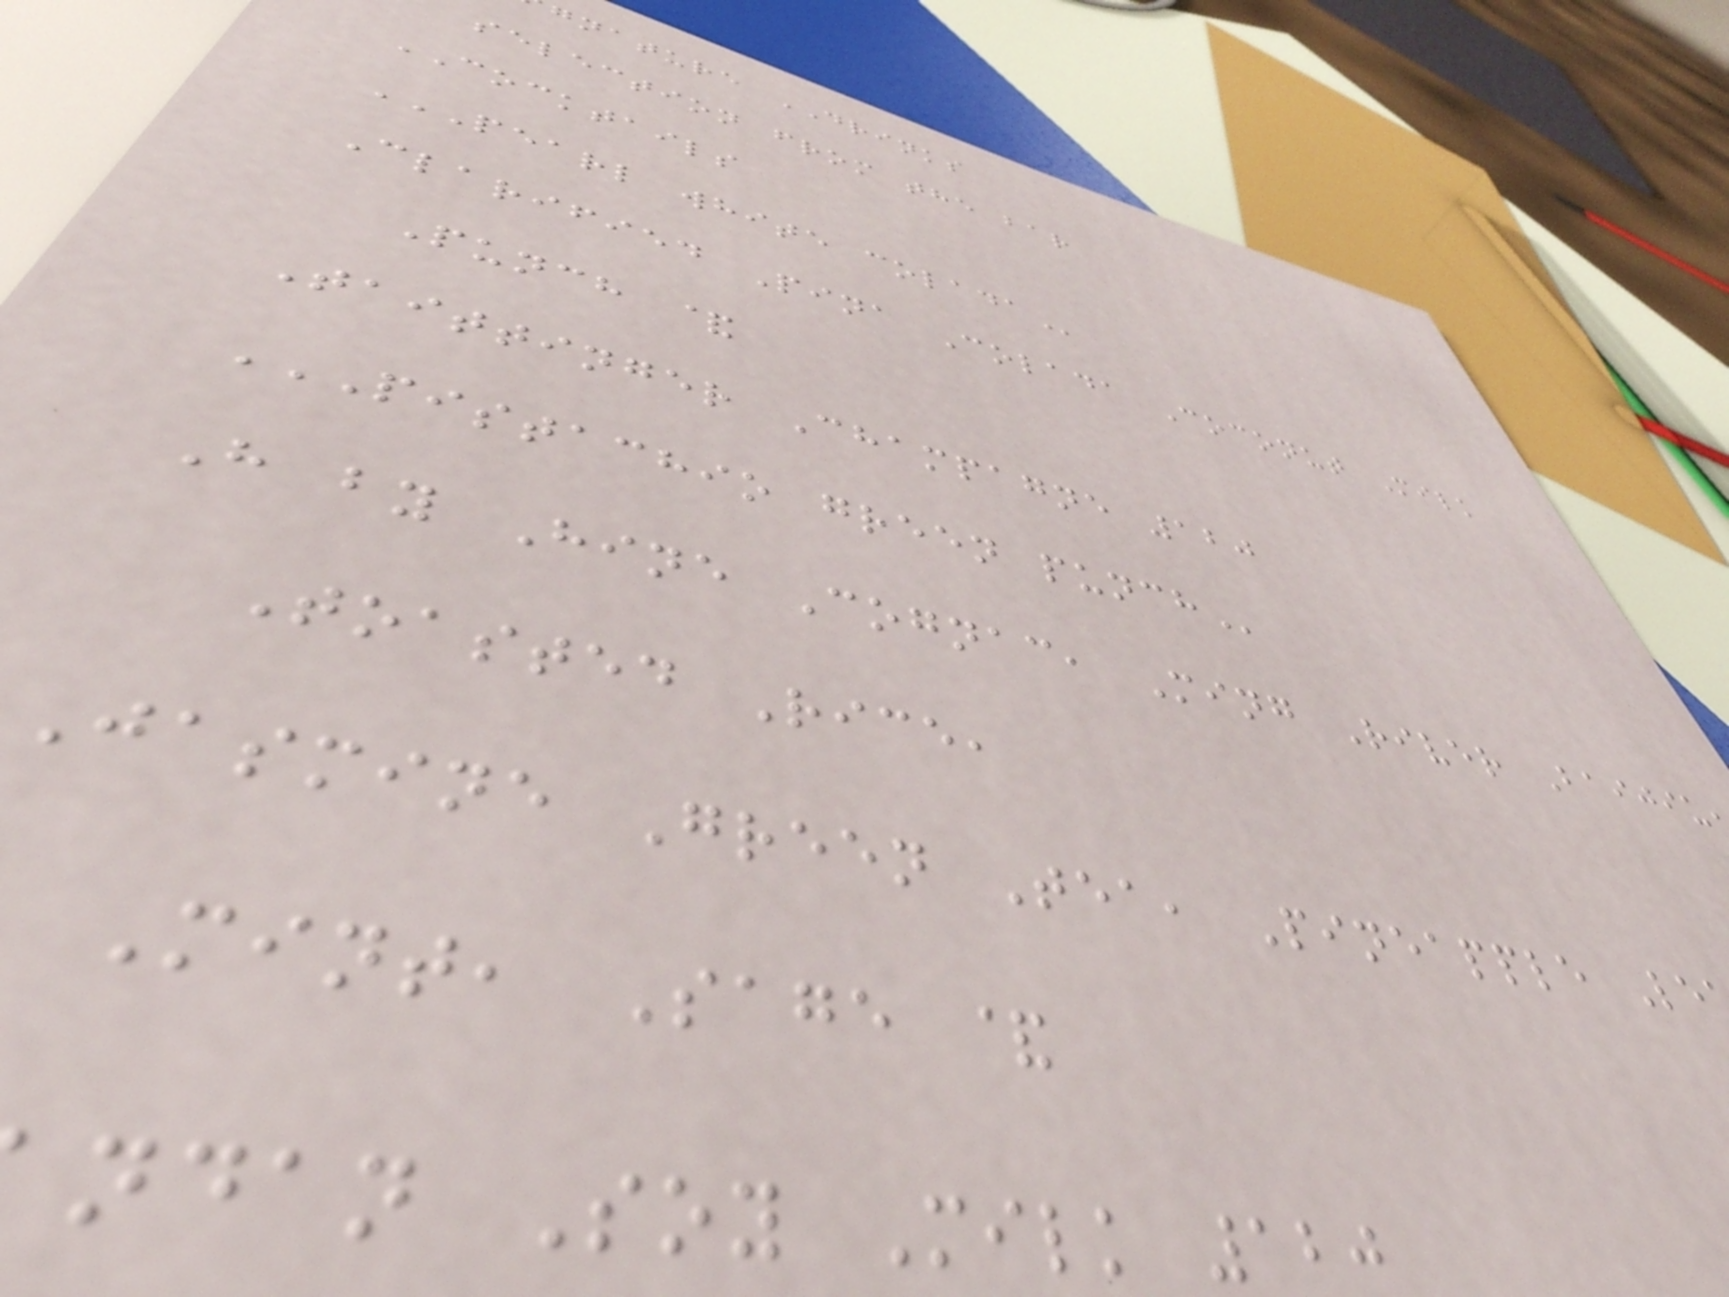gnature DRINKS
selection from the bar
COCKTAILS
PEARL WHITE COLADA
Clarified Pina Colada Coconut Milk
Punch &
Taittinger Champagne 120
PISTACHIO GREEN PUNCH
H by Hine Cognac, Ming River Baijiu
Toasted Rice,
Jasmine Green Tea, Pineapple Le
Mint, Sage &
ndan Soy Milk 120
